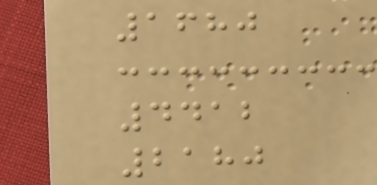1680
4412
2180
